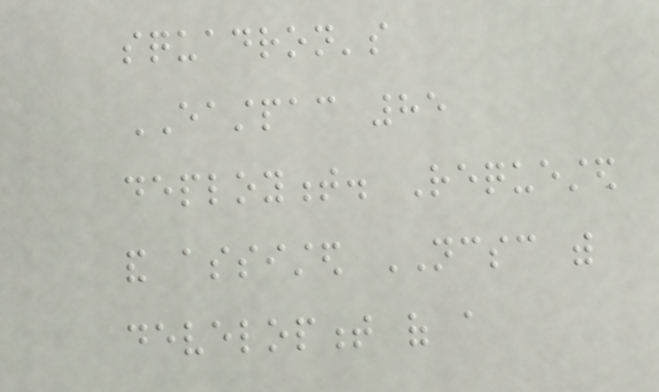squadron's
EASTPAC 85
deployment. Requested
and assisted NCSC with
development of a
